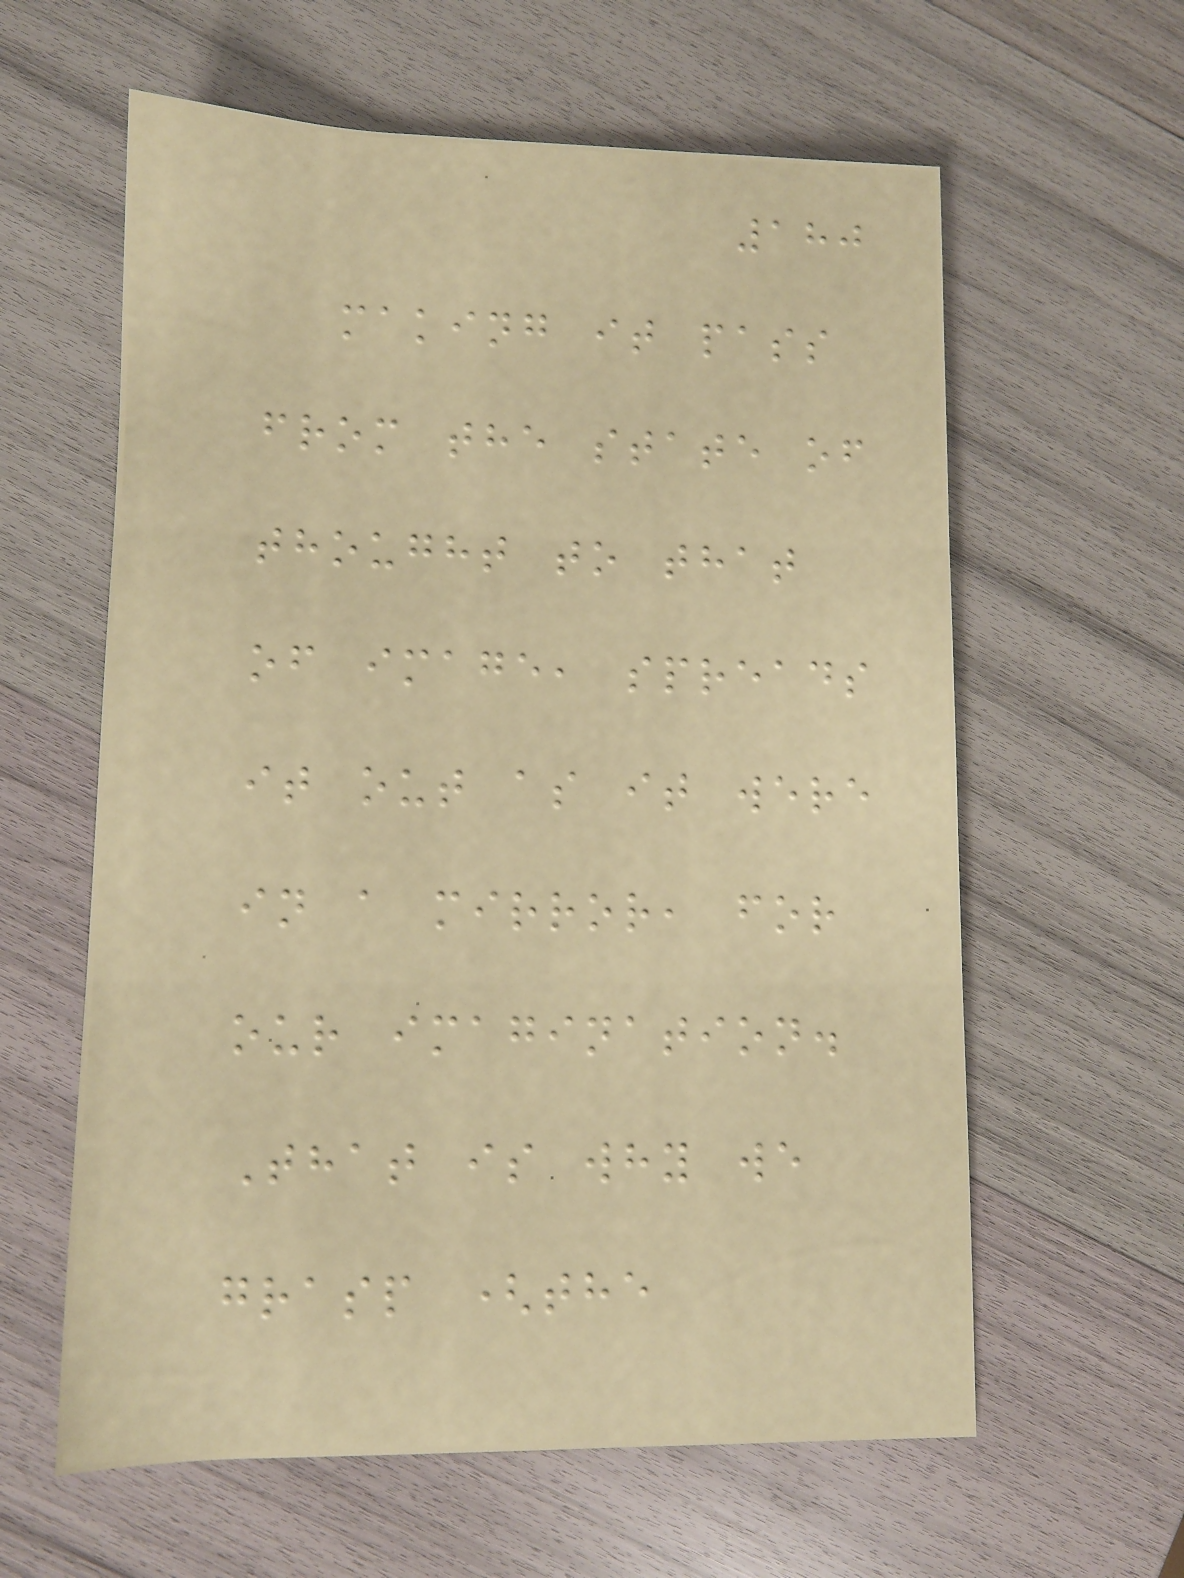180
making it pass
from the state of
thought to that
of image, spreads
it out as it were
in a mirror, for
our imagination.
That is why we
grasp (the
